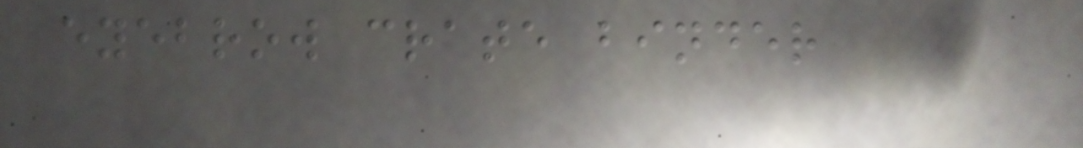eyebrow crate binder
